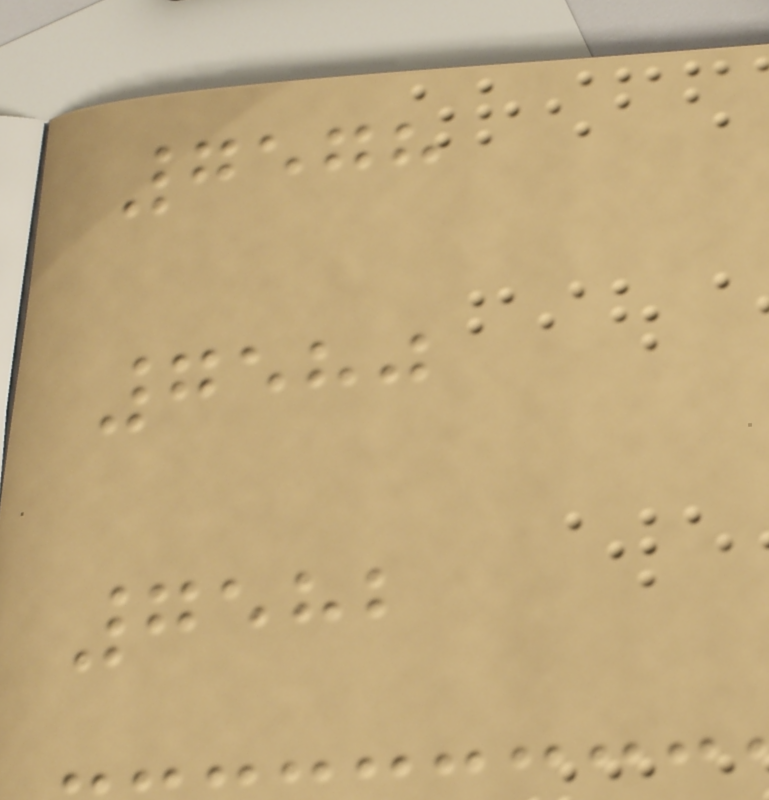7578
7580
7582
